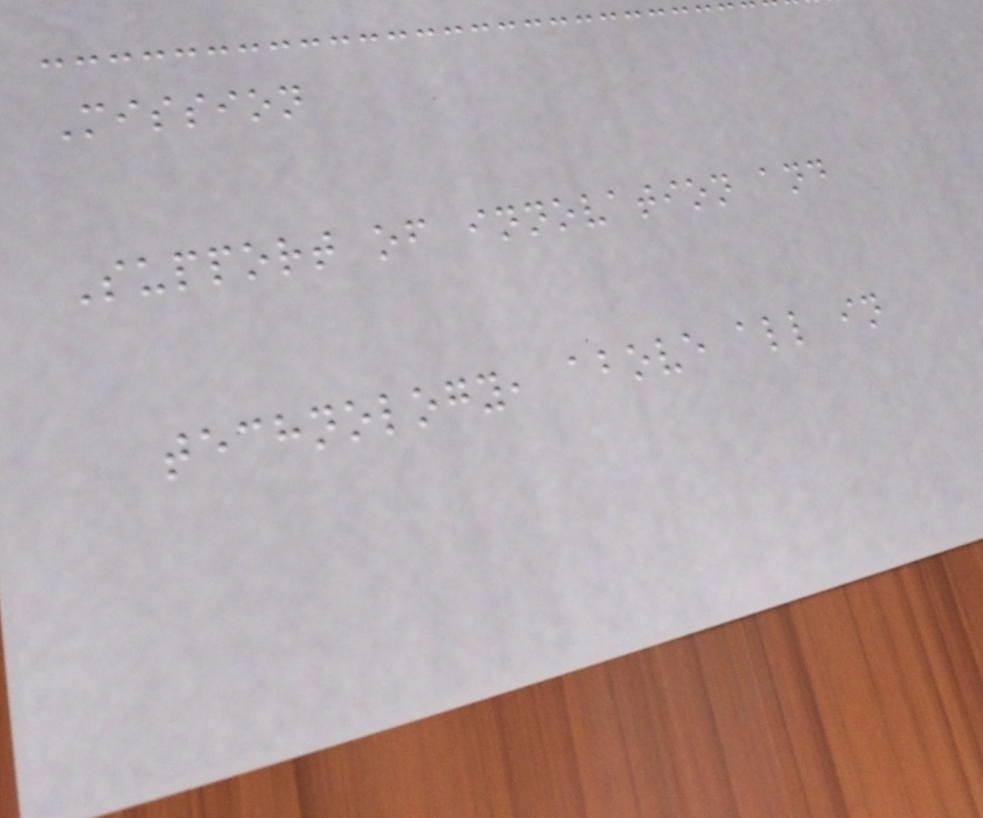Mission
Support of innovation and
technology, above all in
